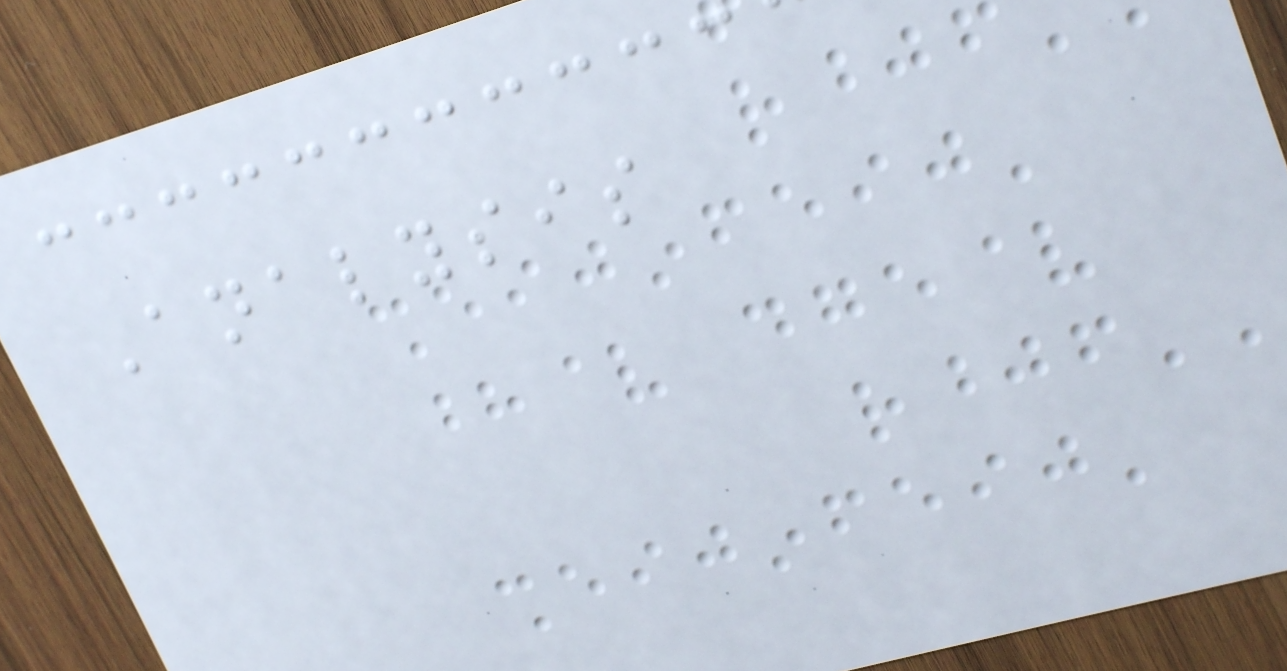Analysis
